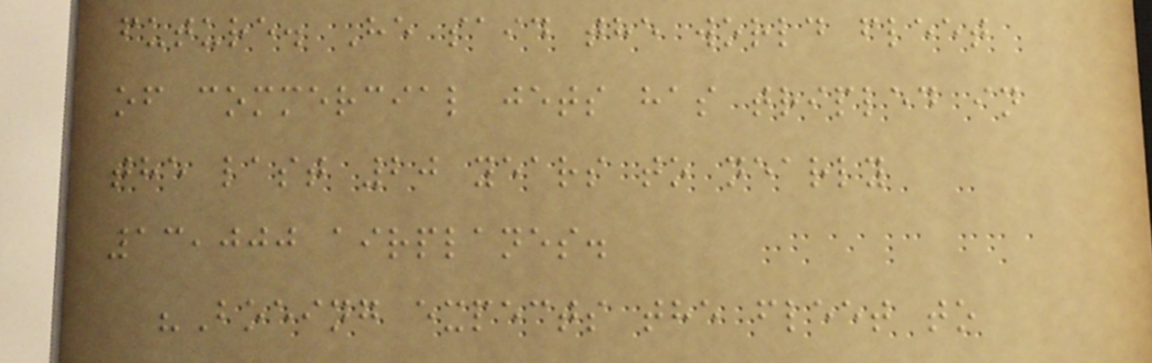future. He said the world fleet
of commercial jets has tripled in
the last 20 years to nearly
13,000 airplanes.
"Boeing expects the fleet to
